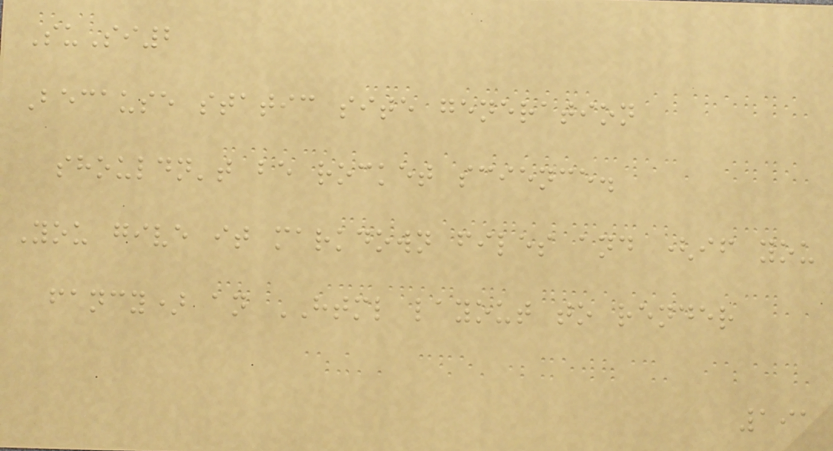SuSi2
Because static site generation
shouldn't be rocket science.
You give it markdown files and (if you
fancy) an HTML layout to render
191
